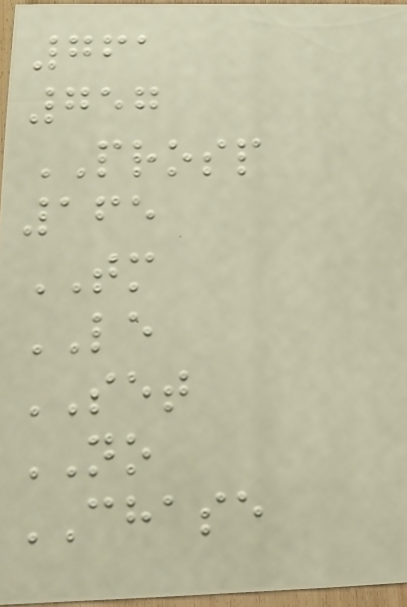761
757
PROSP
165
TM
LE
SET
NO
CHASE
